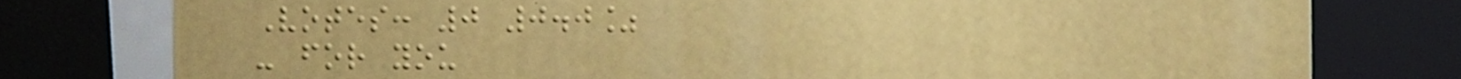Votes: 0 0.0%
- for you
